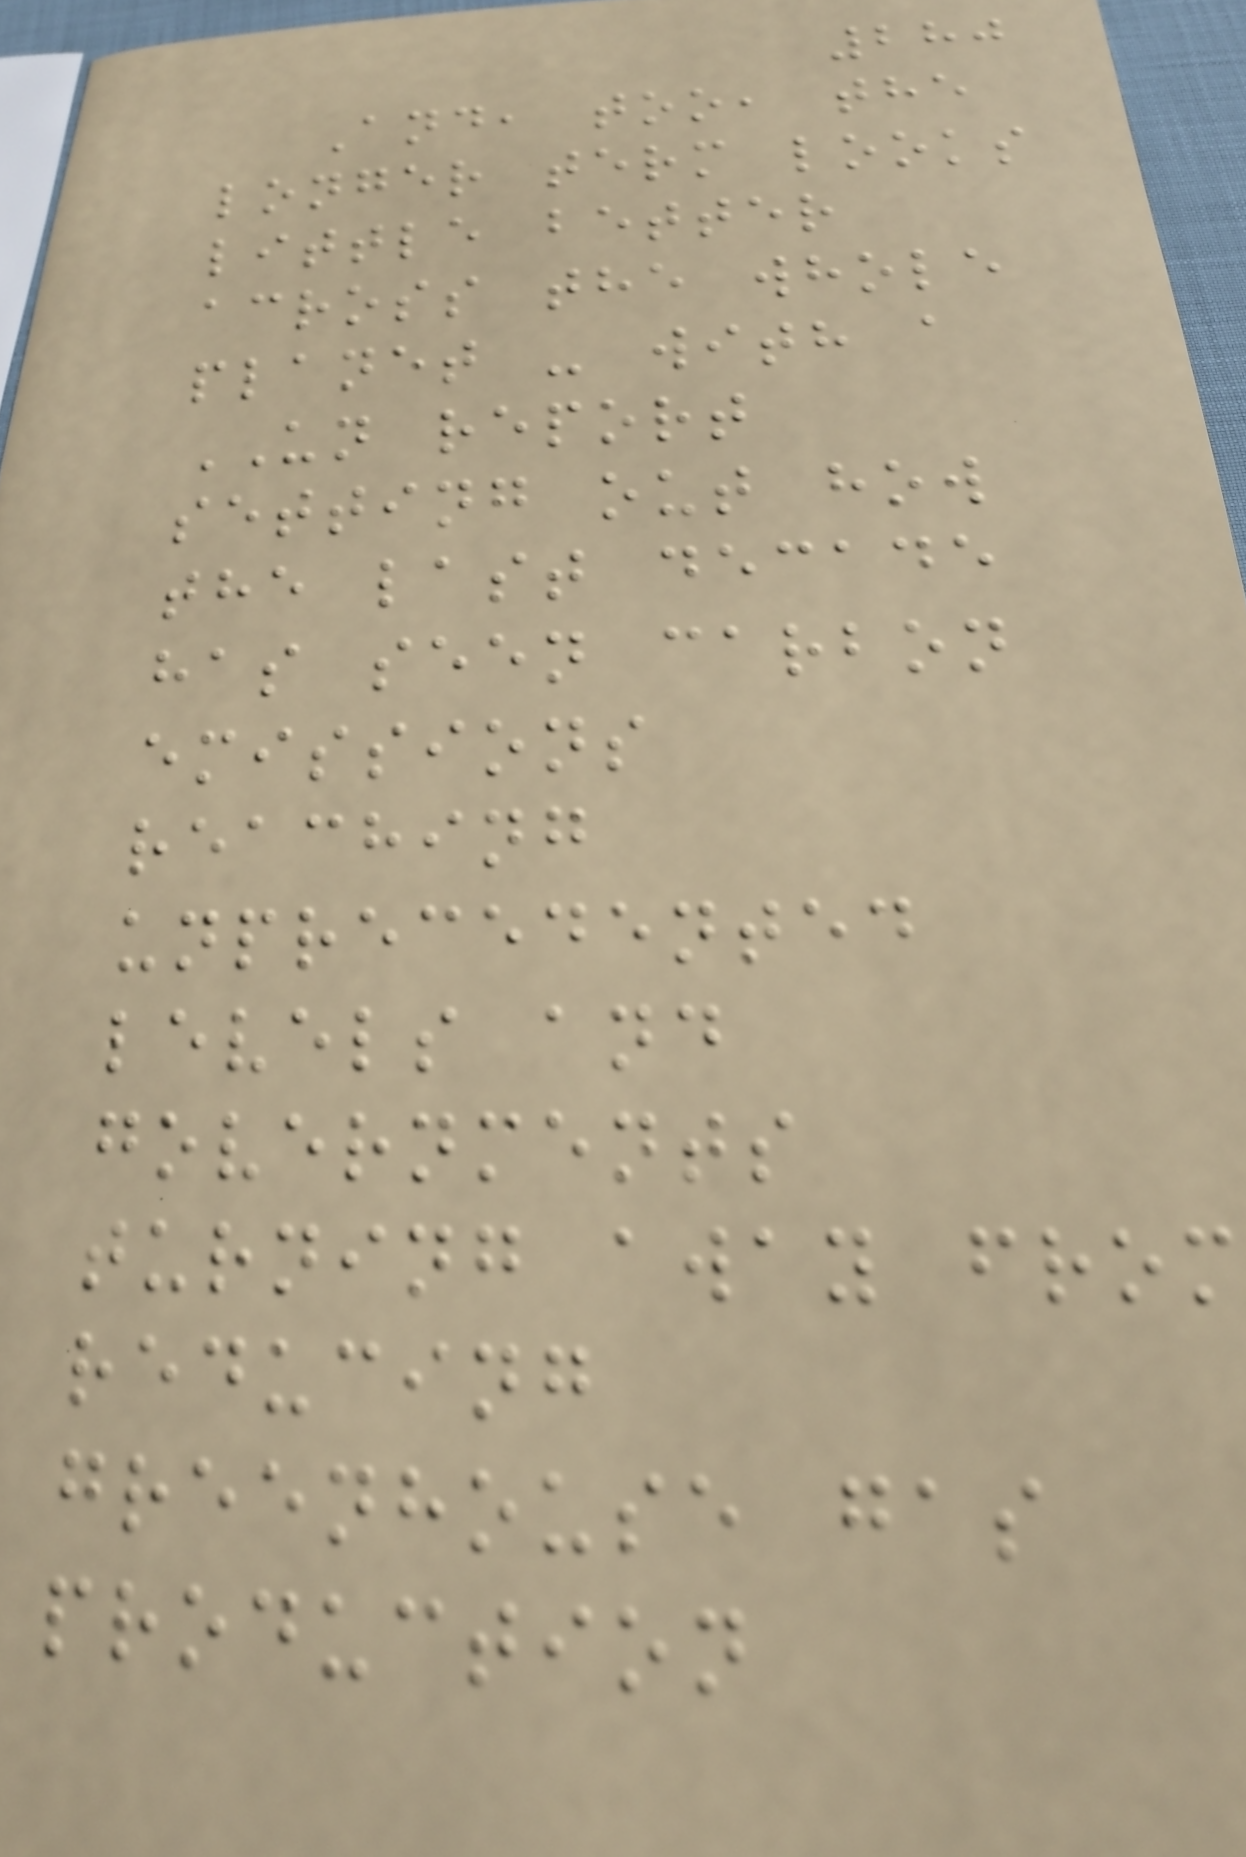280
And, too, the
longer term looks
little better
across the whole
planet - with a
UN report
setting out how
the last decade
has seen carbon
emissions
reaching
unprecedented
levels and
governments
turning away from
reducing
greenhouse gas
production
